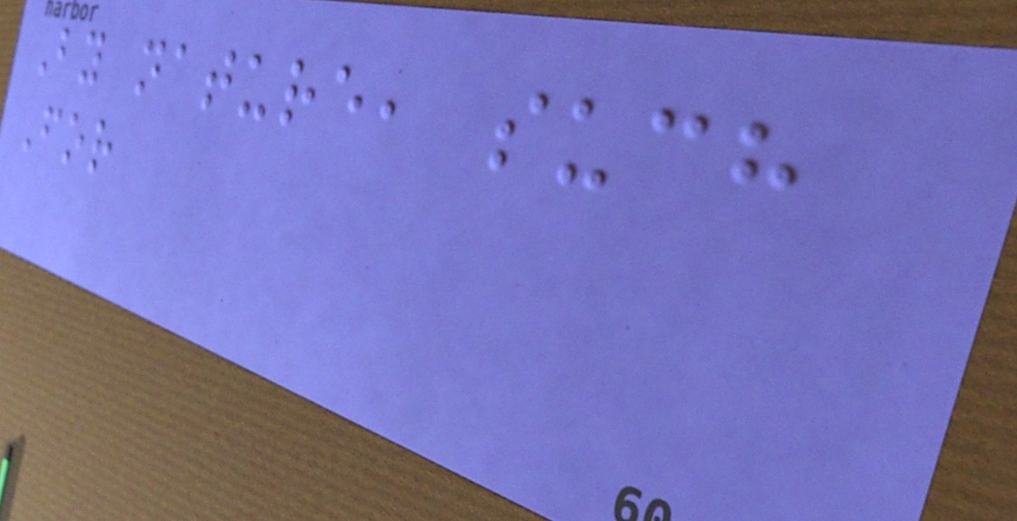By nature, such
For
